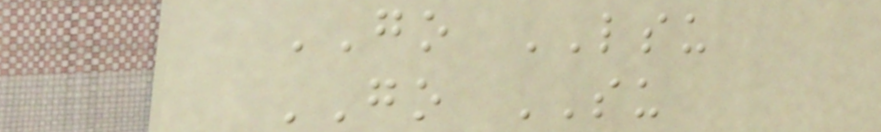GO LSU
GO SU
